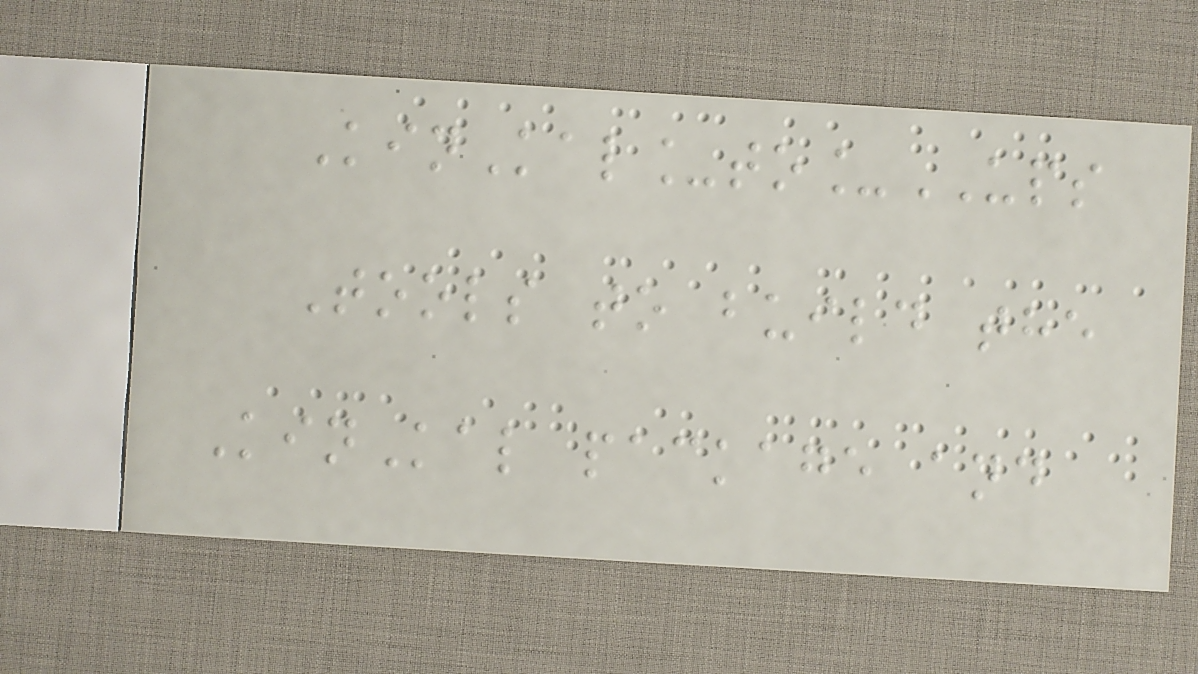KinKal_to_UPS
Tools to build the
KinKal package and
